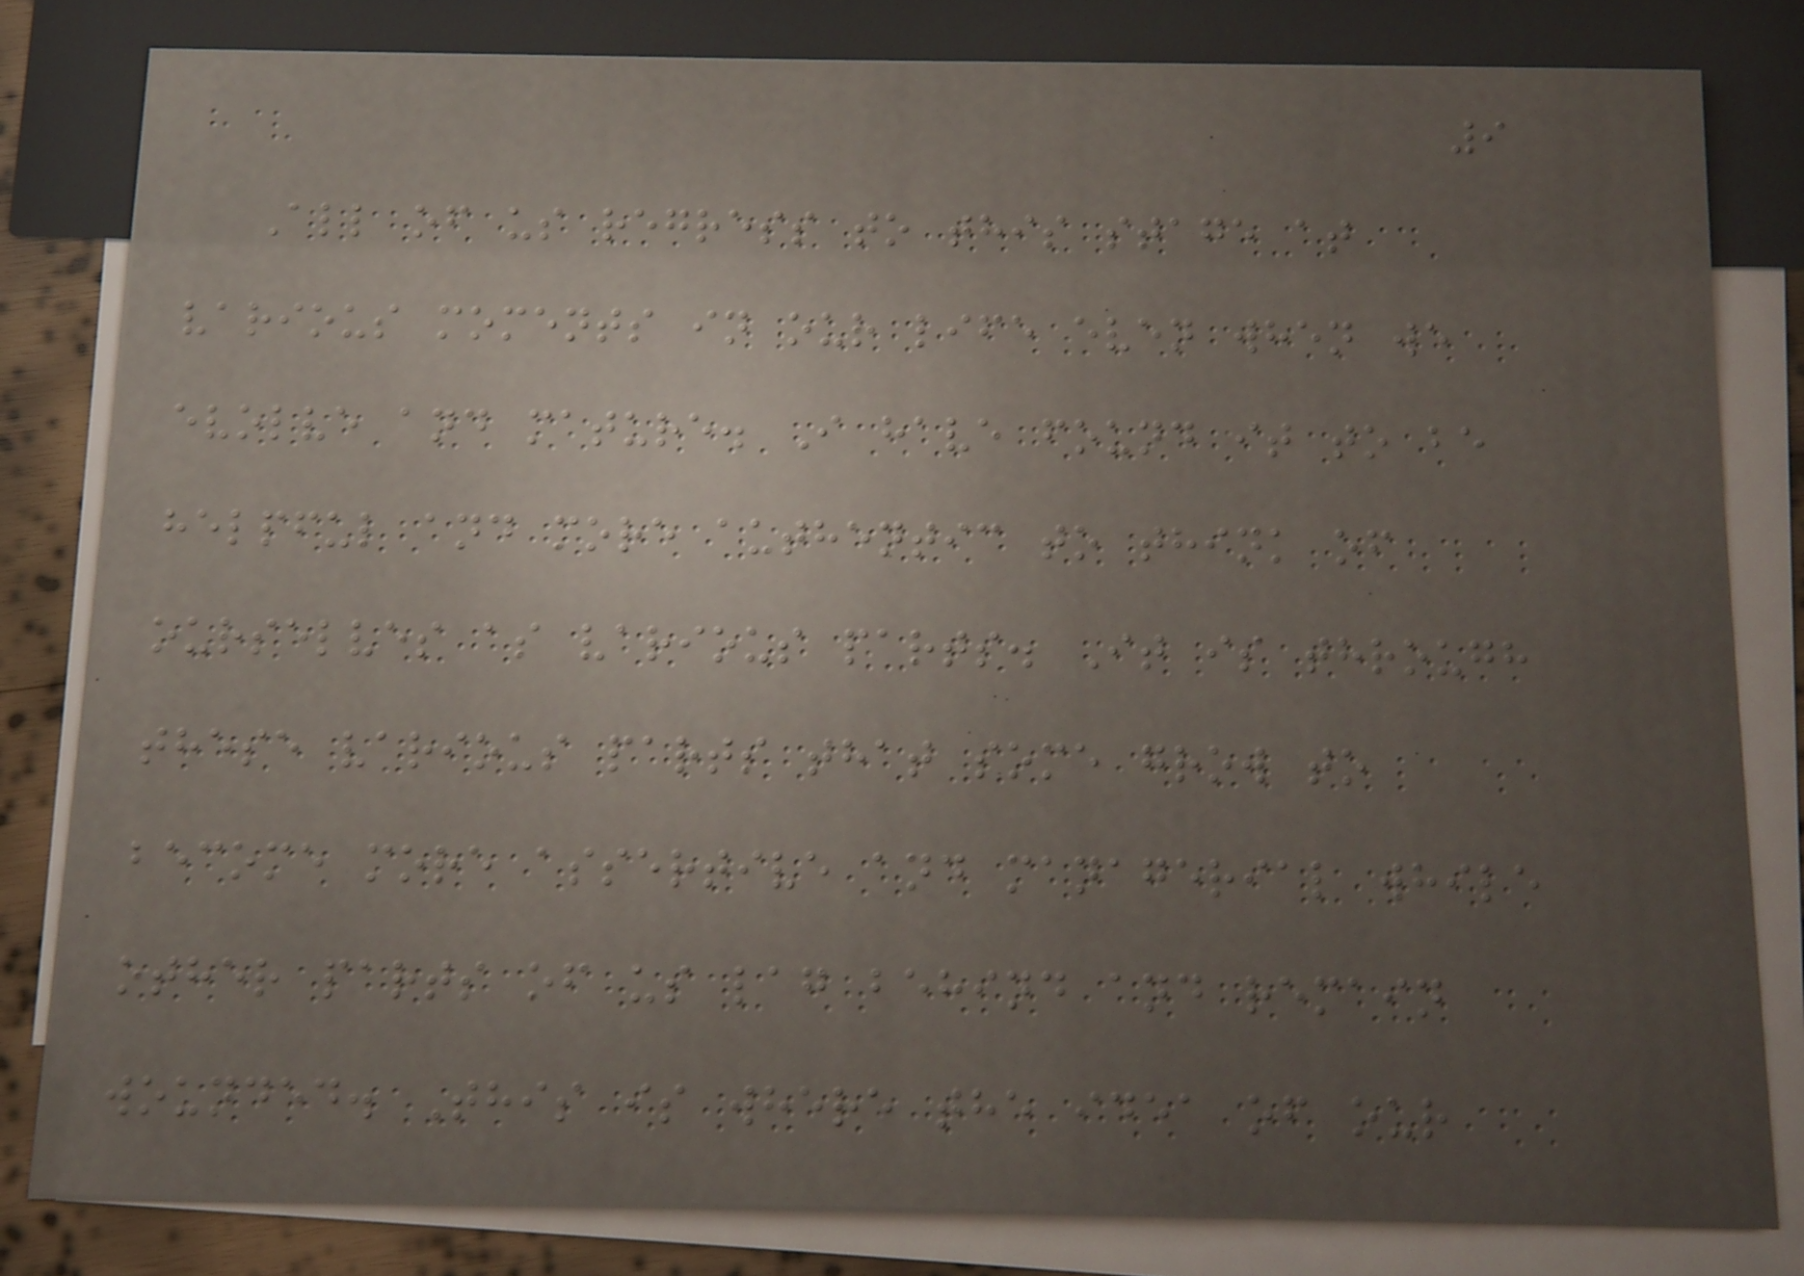9
All of us regress to this stage at
various moments in our life even when we
evolve and mature. I have found it to be
helpful and more authentic to think of
ourselves as various parts. It is through
these various parts that some grow to
become more assertive and managerial while
other parts of us lag behind and remain
wounded. This is where the idea of our
